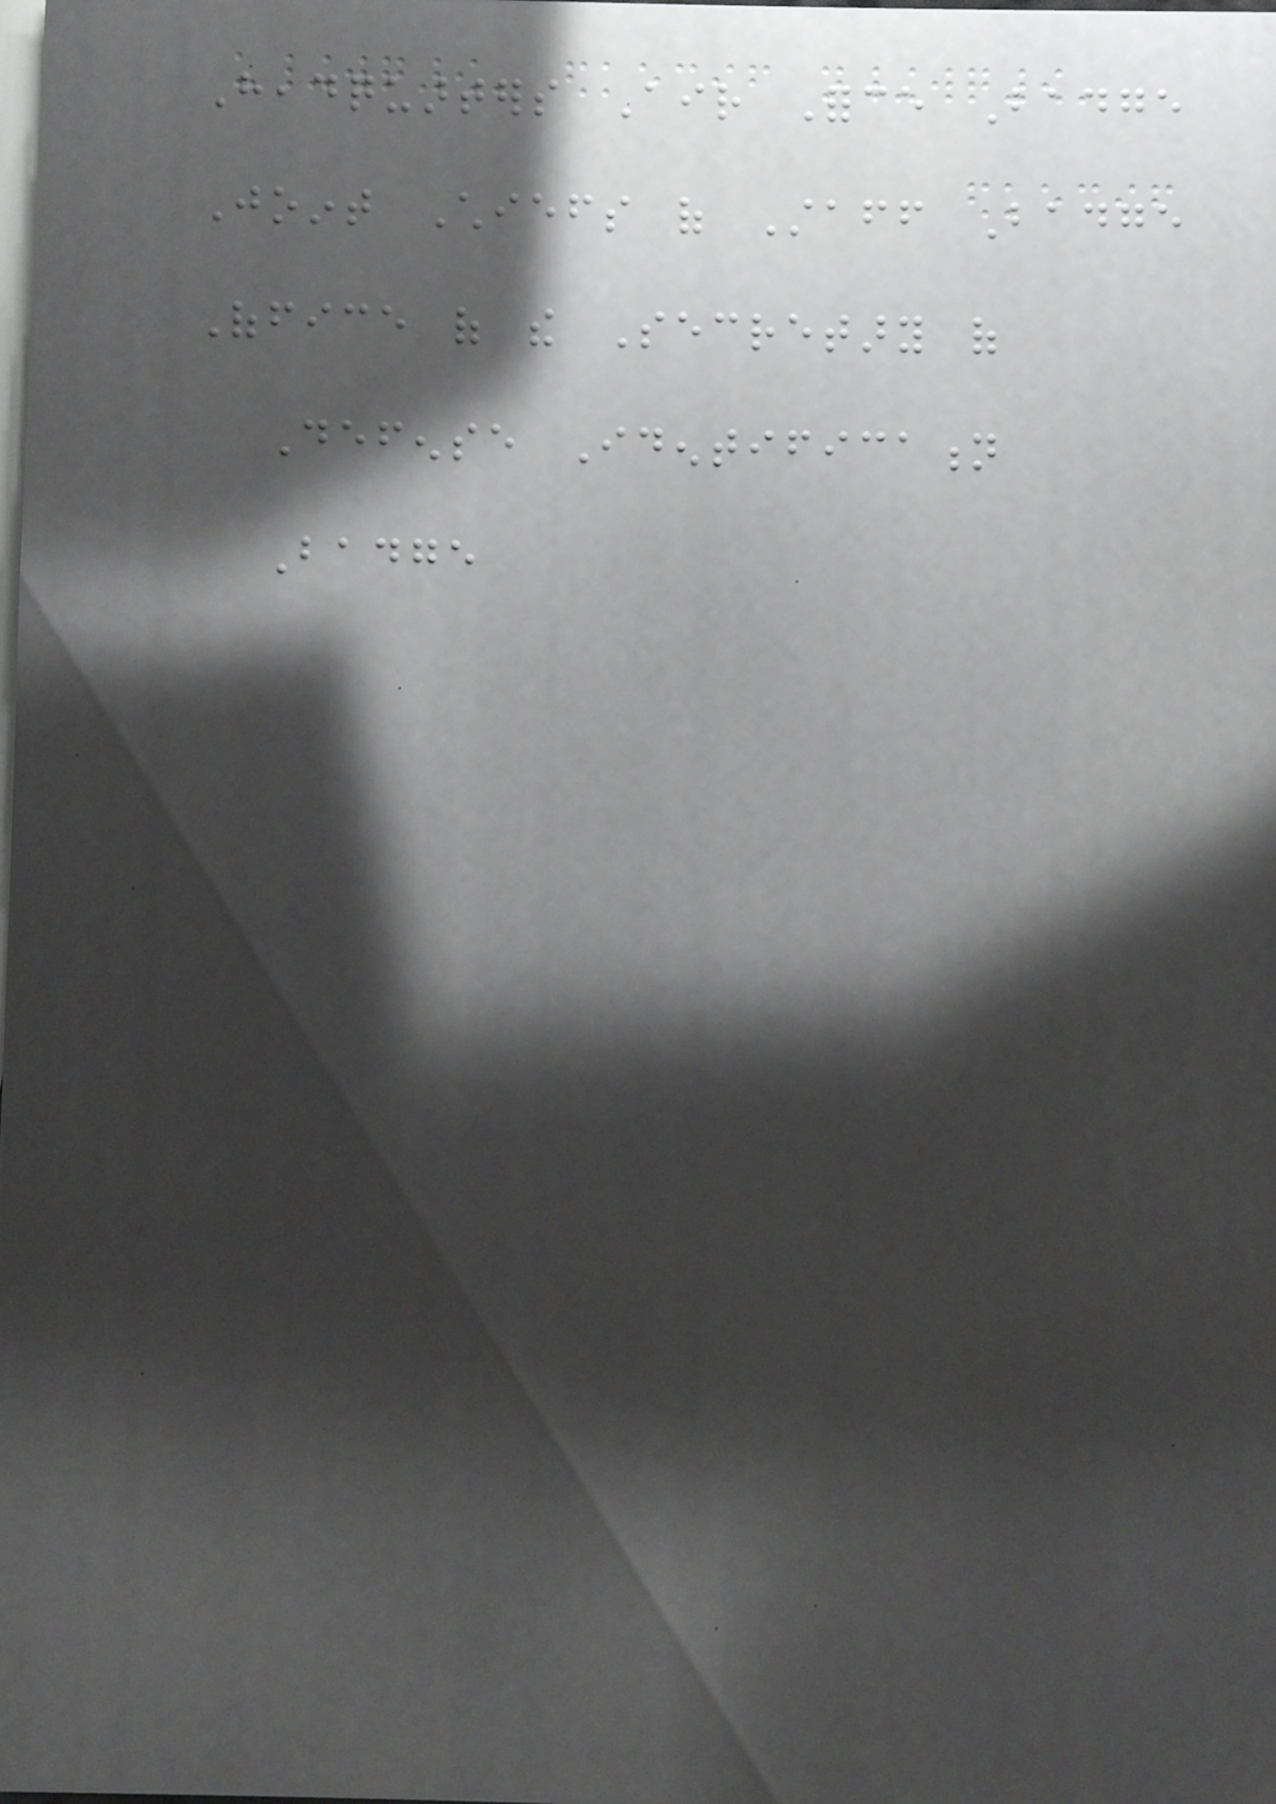Headquarters Air Force Badge
Joint Chiefs of Staff Badge
Office of the Secretary of
Defense Identification
Badge
